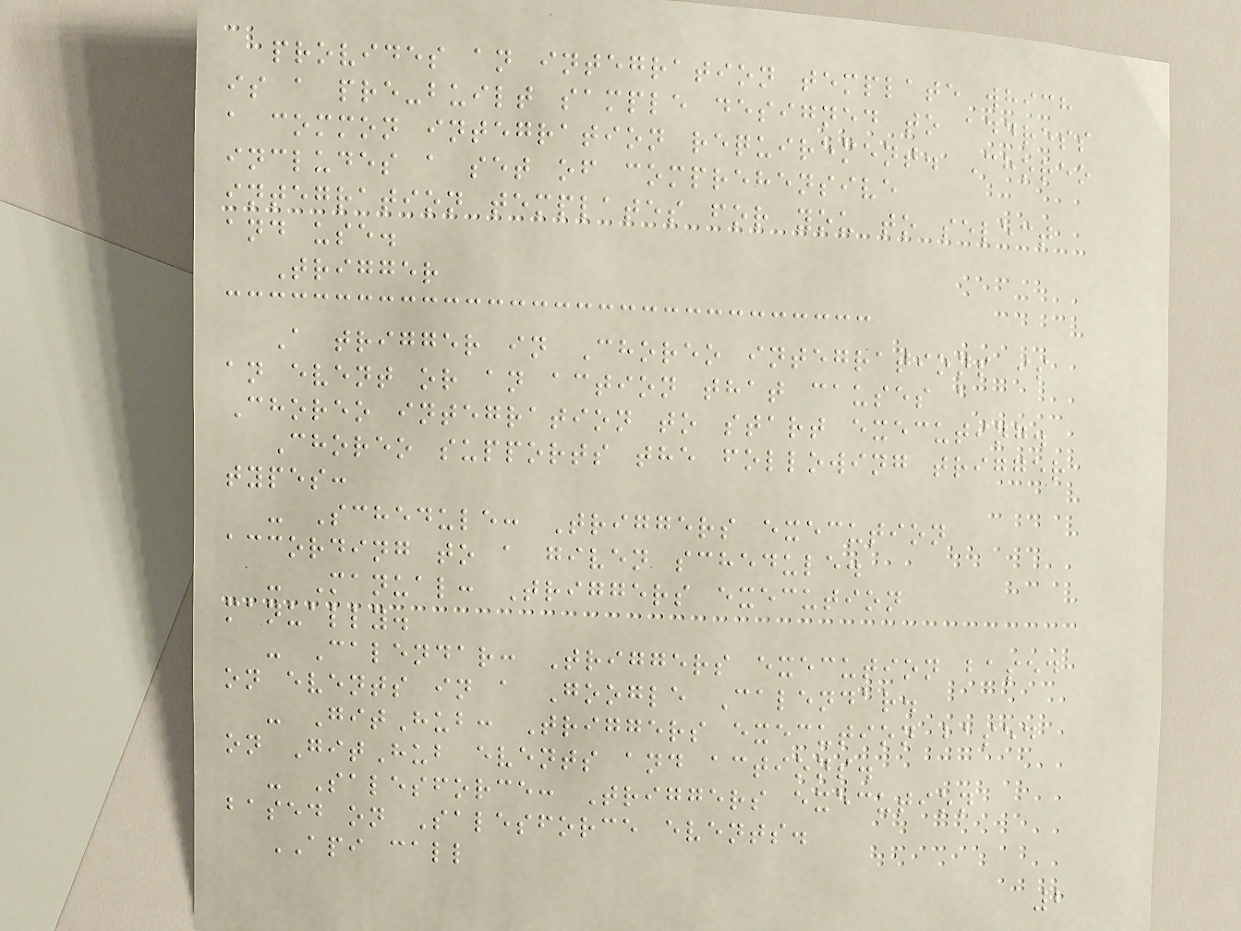provides an integration template which
is a pre-built sample designed to address
a common integration requirement. Choreo
includes a set of comprehensive
integration templates for you to select
and use.
Trigger
A trigger in Choreo integrations is
an event or an action that causes a
Choreo integration to start executing.
Choreo supports the following trigger
types:
- Schedule: Triggers execution
according to a given schedule.
- Manual: Triggers execution
manually.
- Calendar: Triggers execution based
on events in a Google Calendar.
- GitHub: Triggers execution based
on GitHub events and actions.
- Salesforce: Triggers execution
based on Salesforce events.
API call
2
